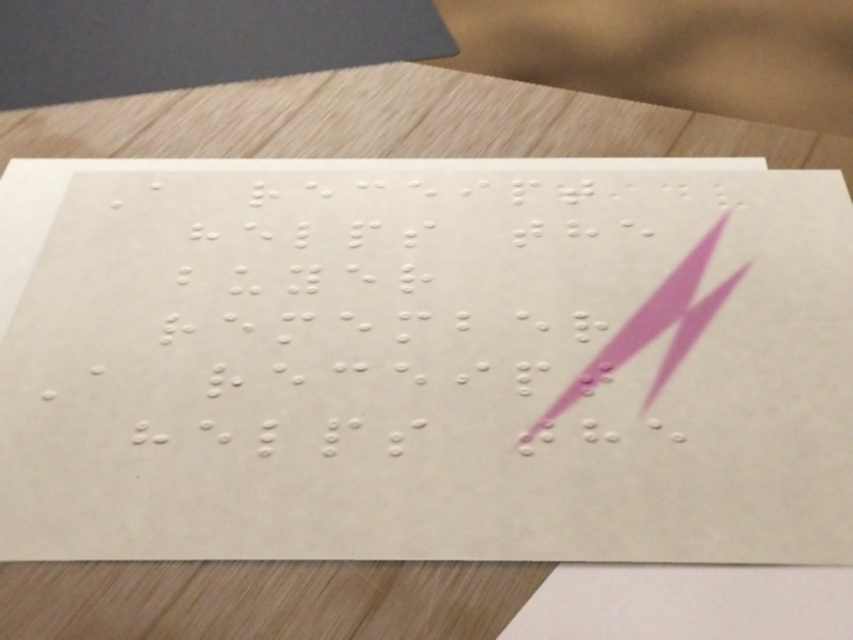A receipt
helps the
buyer
remember
A receipt
helps the
